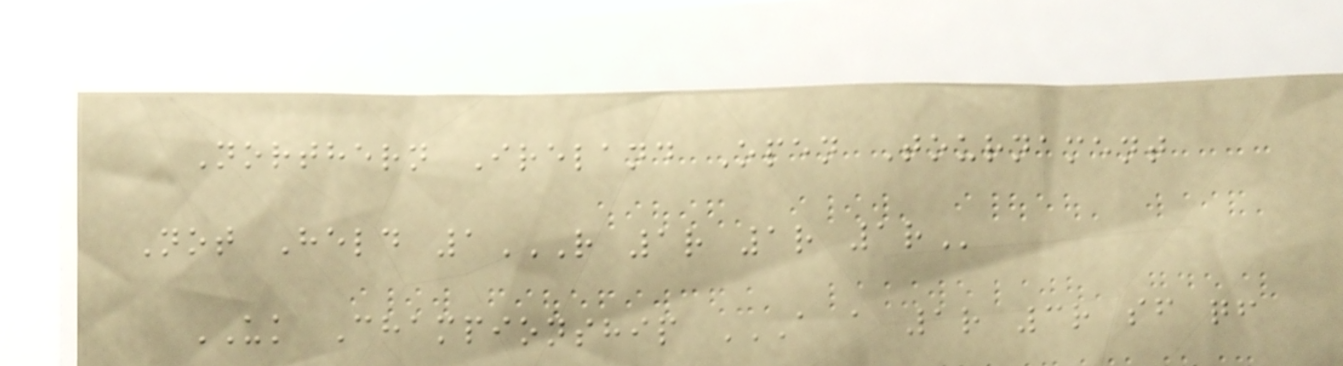Northern Ireland Open Tournament
Not Held 1R 1R 1R 1R
UK Championship A A 1R 3R SF QF
